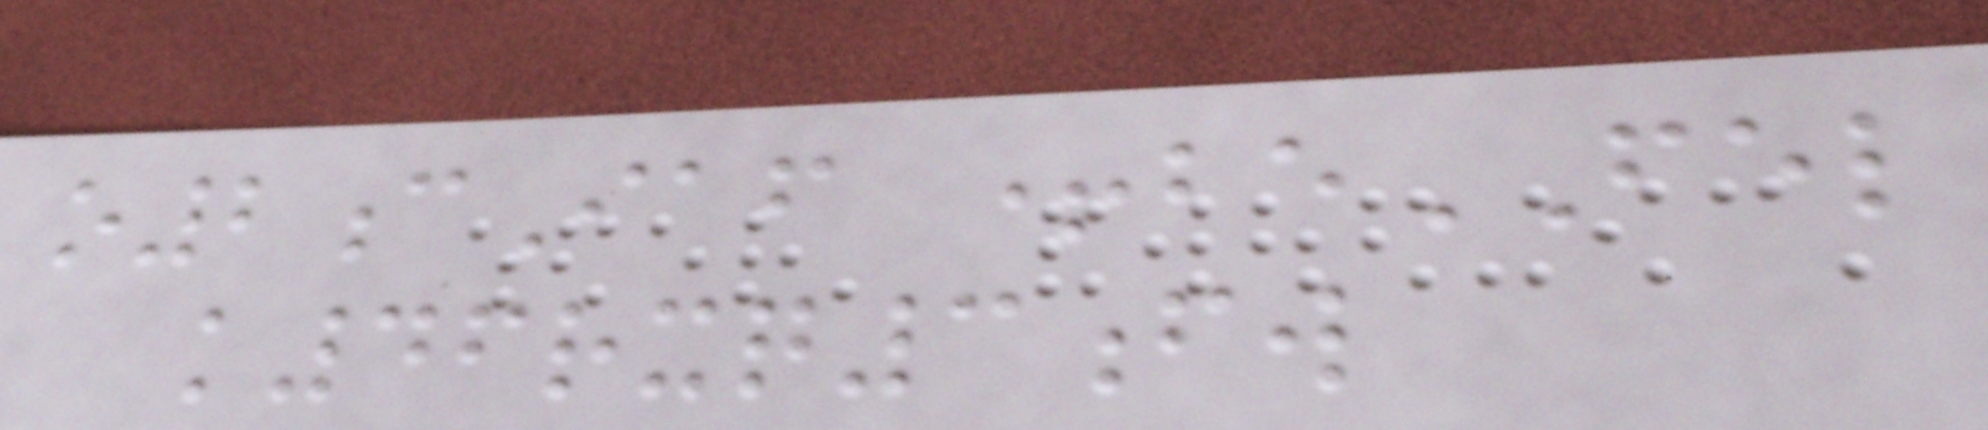o2cIaf +beFEL
k46rxq3fw
